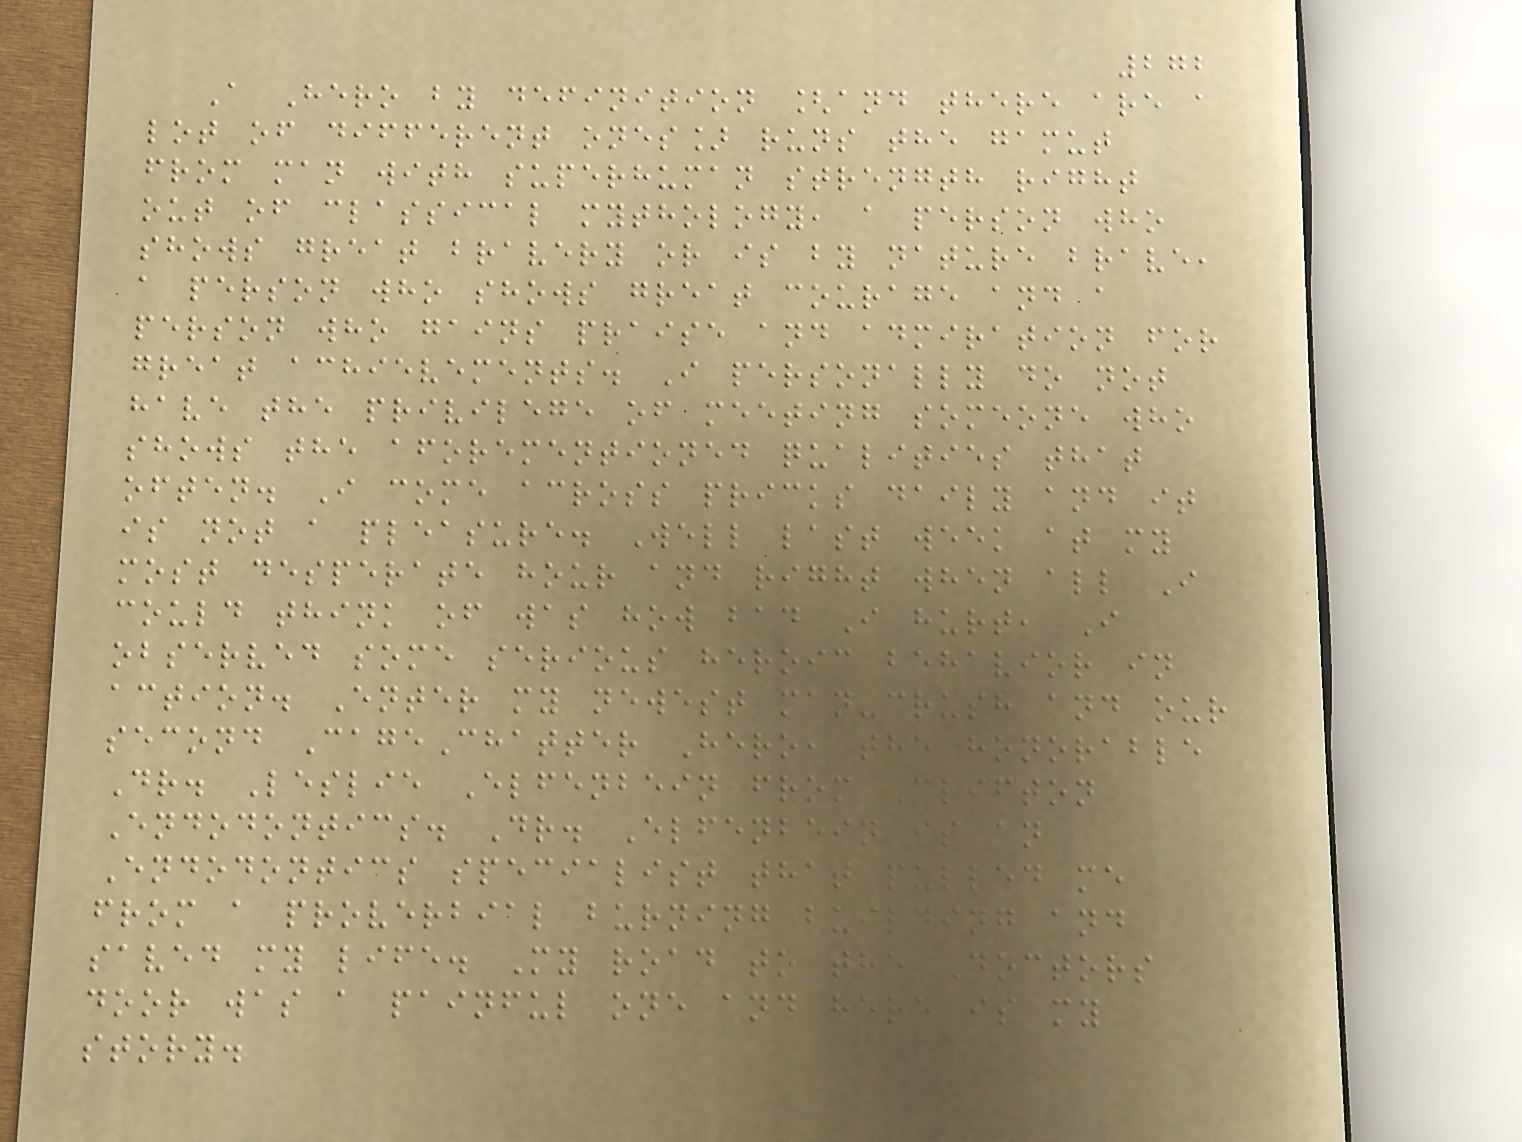272
A Hero by definition [and there are a
lot of different ones] runs the gamut
from man with superhuman strength right
out of classical mythology, a person who
shows great bravery or is by nature brave,
a person who shows great courage and a
person who gains praise and admiration for
great achievements. I personally do not
have the privilege of meeting someone who
shows the aforementioned qualities that
often. I come across pricks daily and it
is not a pleasure. Well last week at my
most desperate hour and right when all I
could think of was how bad I hurt, I
observed some serious heroic behavior in
action. Enter my newest man-crush and our
second CageChatter Hero, the honorable
Dr. Leslie Elfenbein from Clifton
Endodontics. Dr. Elfenbein is an
Endodontics specialist that pulled me
from a proverbial burning building and
saved my life. My road to the Doctors
door was a painful one and here is my
story.
